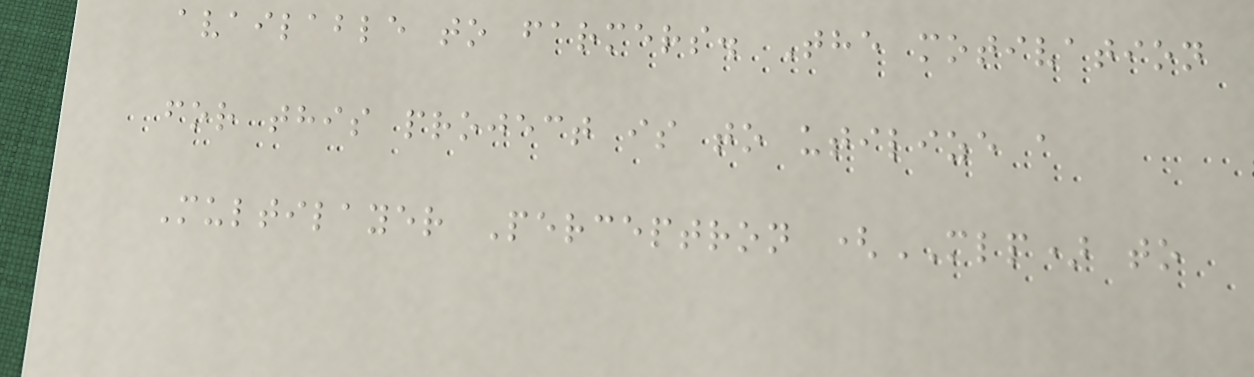available to farmers. The motivation
for this project is to utilize a
Multilayer Perceptron (MLP) to
